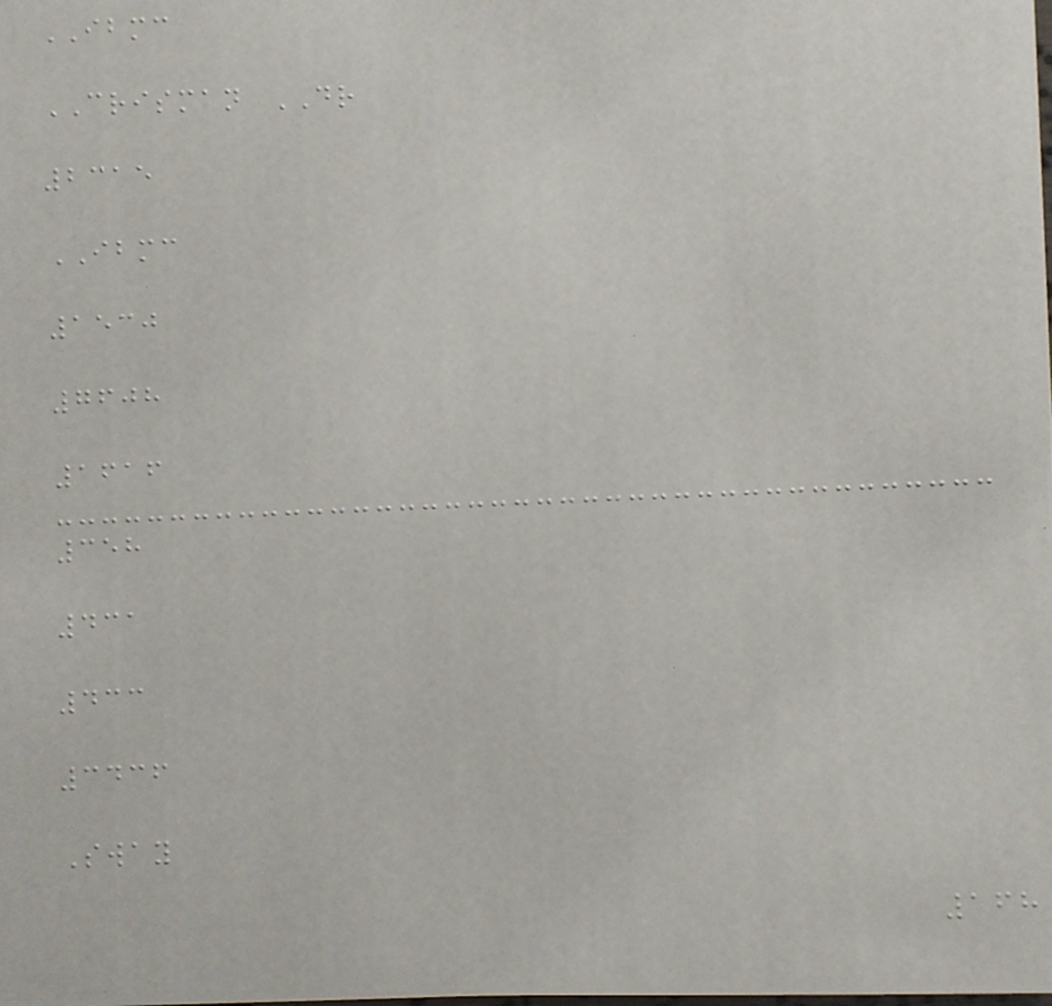IBMC
CRISMAN DR
2315
IBMC
1530
7608
1616
358
431
433
3436
Sway
168
